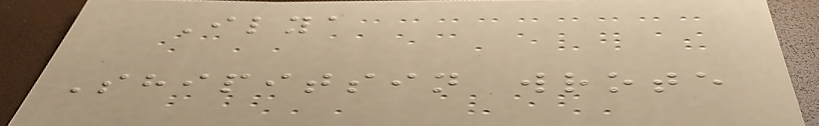Ilya
Shipitsin wrote
